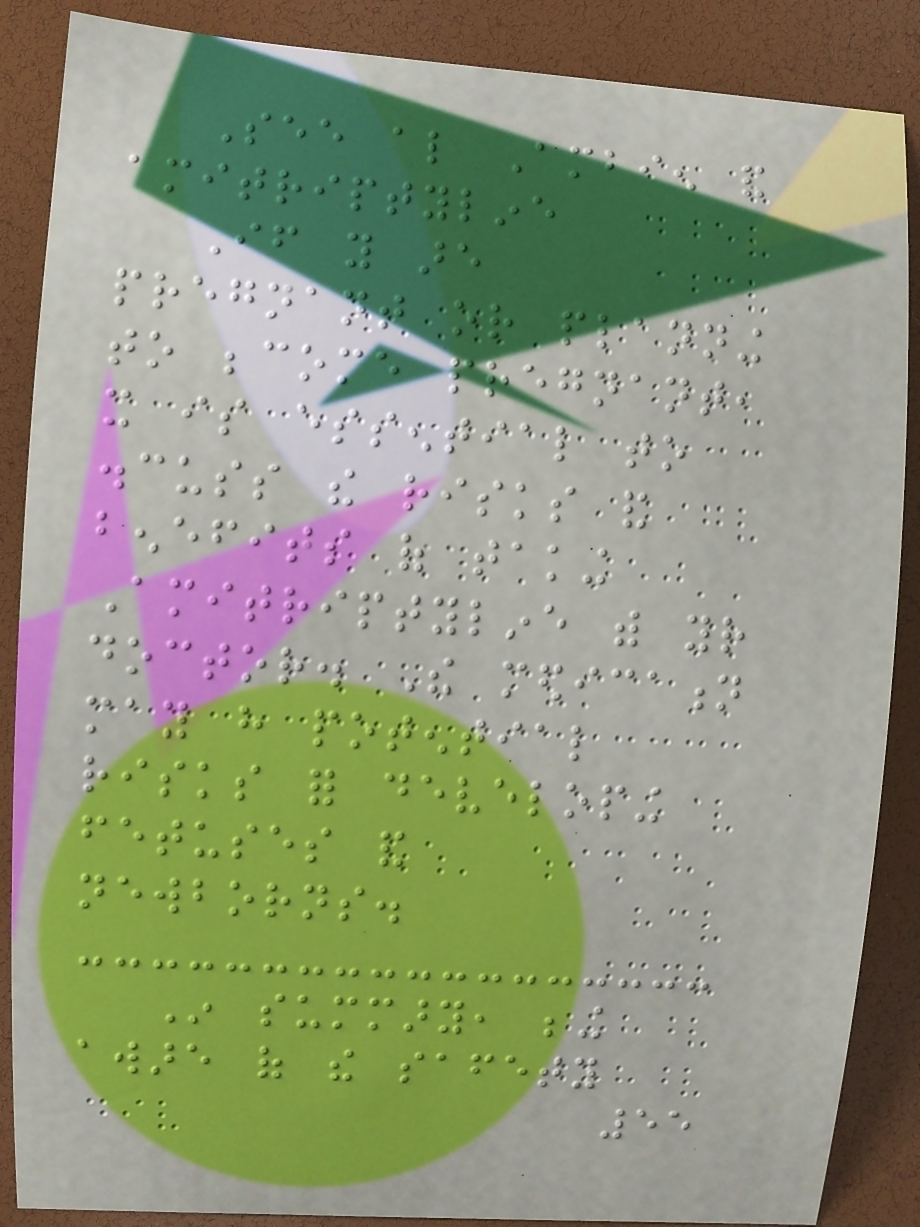See also Ambien and
amitriptyline
If you are
pregnant or planning
to become pregnant,
it is essential to
discuss the risks and
benefits of taking
Amitriptyline with your
doctor. The medication
may have potential
risks for developing
fetuses and
newborns.
In summary, being
aware of the safety
55
